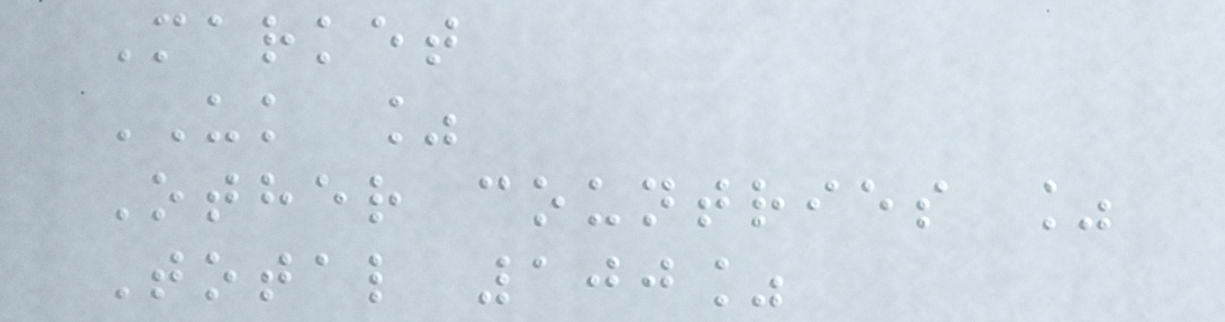Market
UK %
Other countries %
Total 100%
